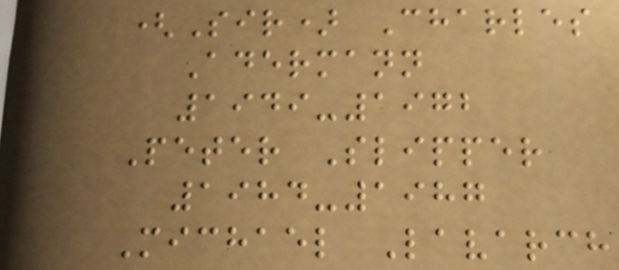(Sir) Charles
Adermann
1949-1972
Peter Slipper
1984-1987
Michael Lavarch
